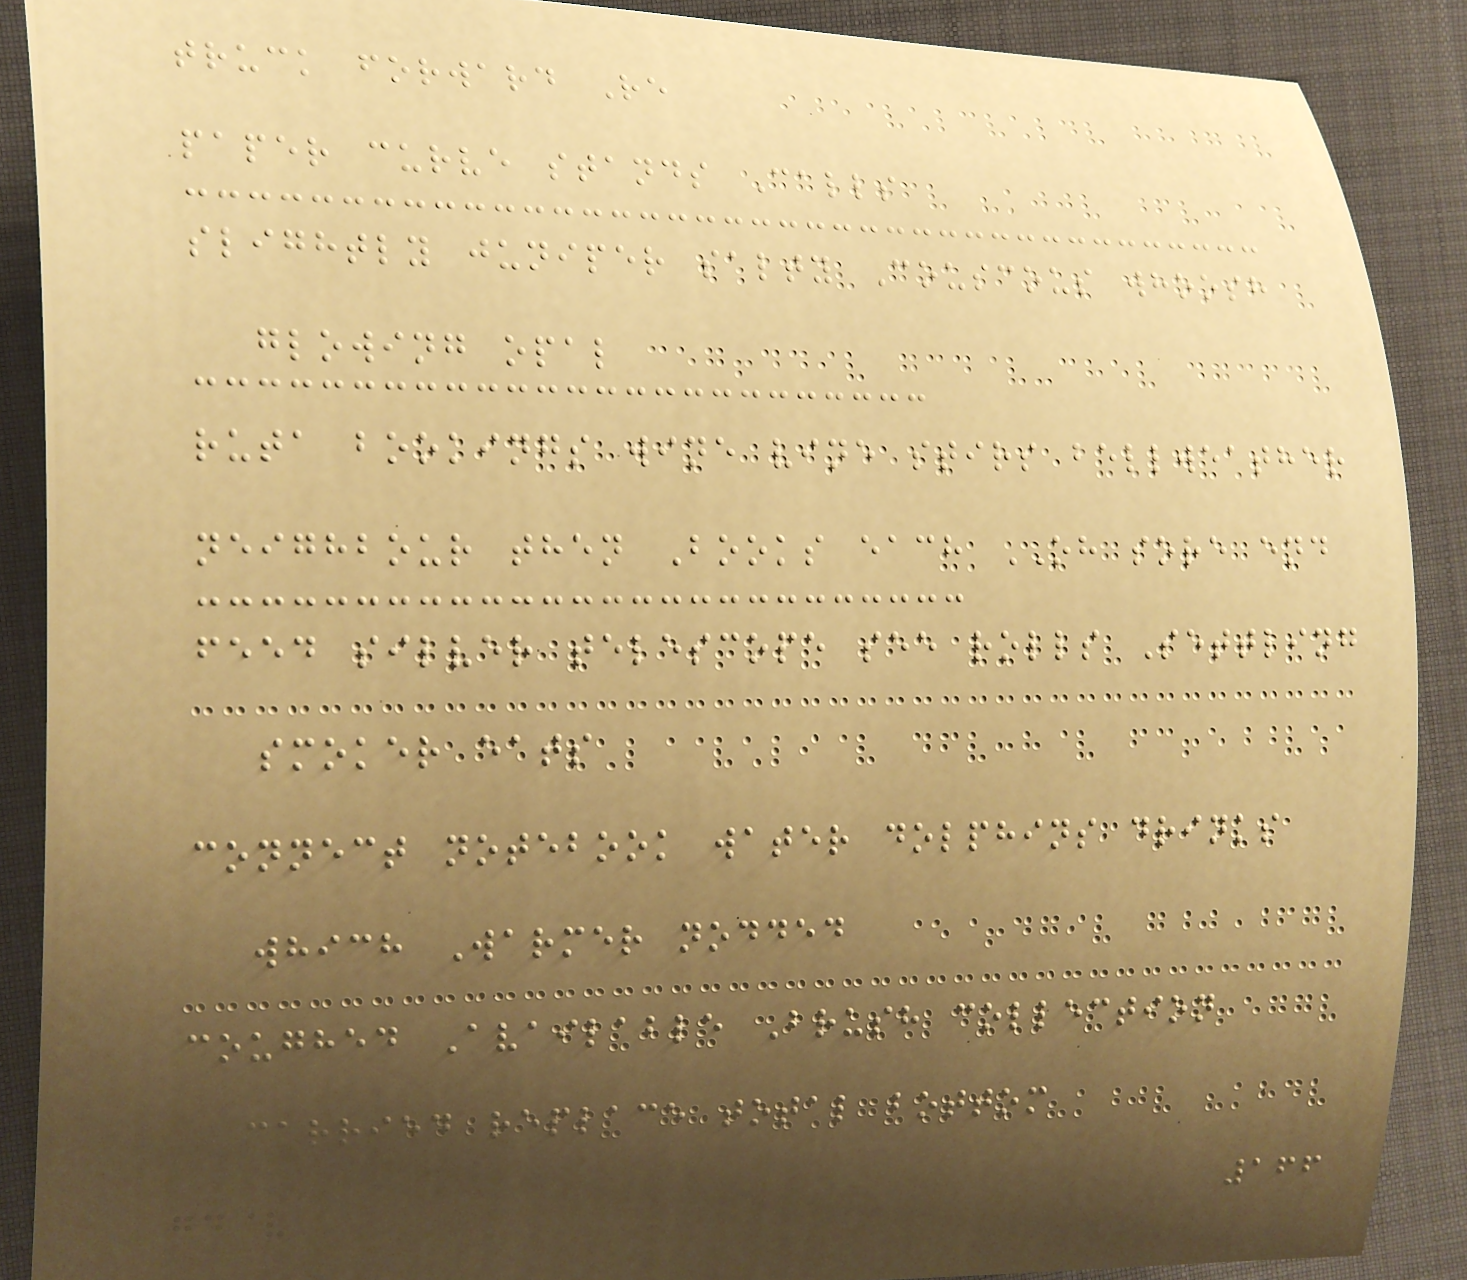truck forward Re
paper curve stands Calls
slightly juniper salty Couscous whoosh
glowing opal
ruta bookings wine vine stirs bellweather
neighbour then Books each OH sore end
feed silver telescope see rolls Settling
smoker eats
connect notebook water dolphins drinks
which Warmer nodded
coughed Available Brush collection
carried replace total bottom
166
